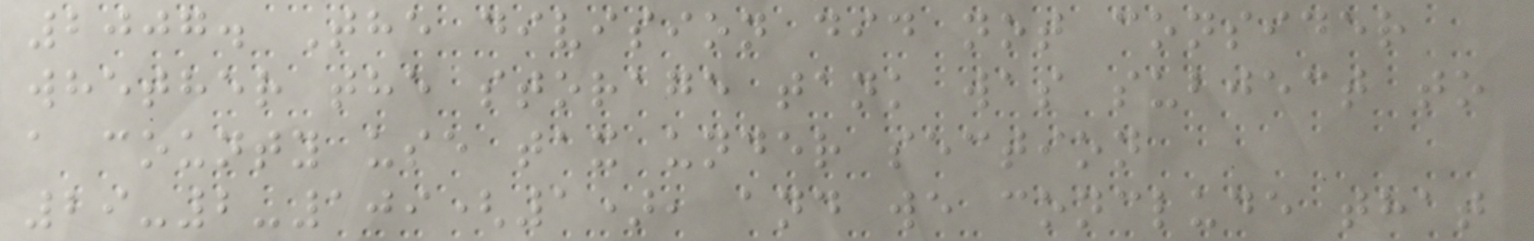2007. The division did not consider
whether the storage tank was subject to
a county use tax under section
29-2-109(1), and we conclude that
